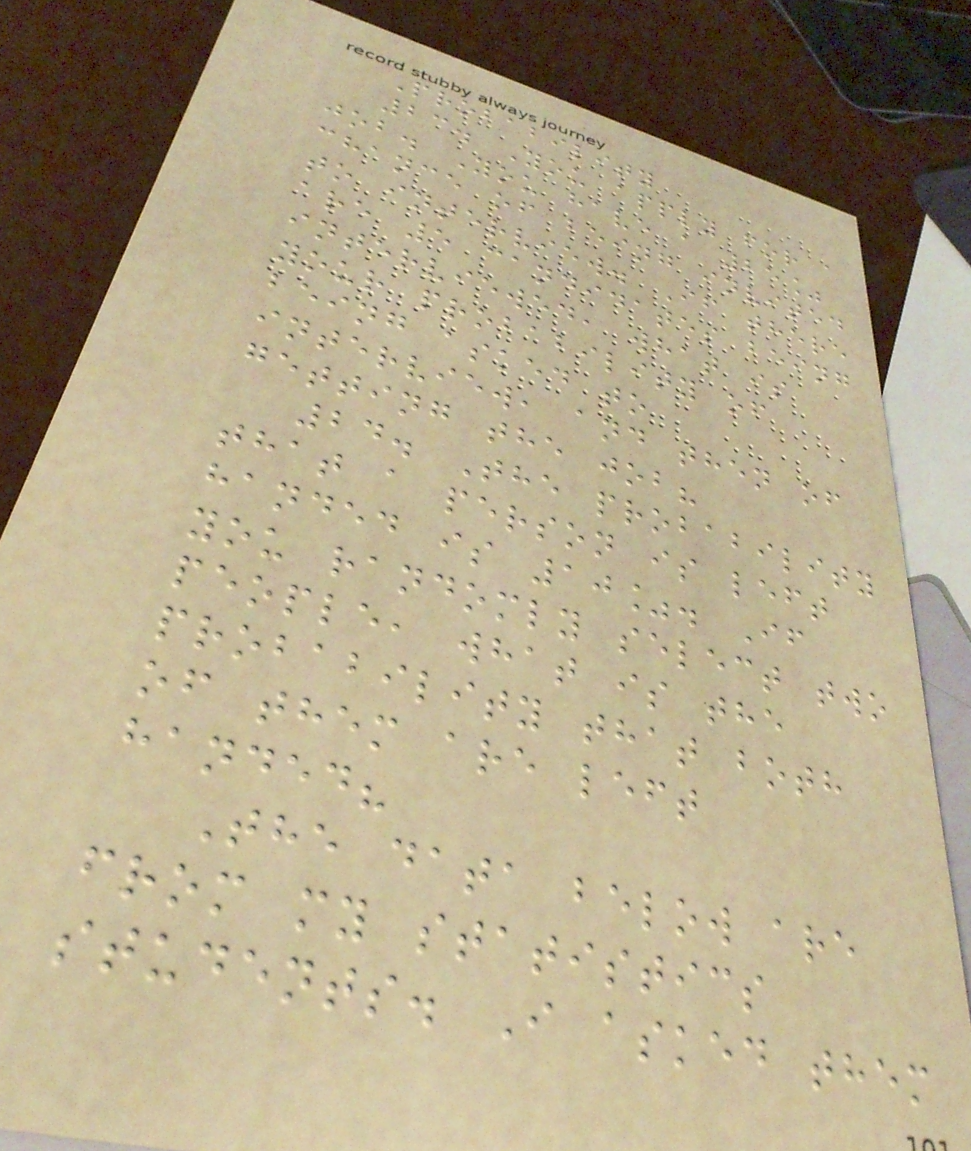Probability
23. You apply for a
job. You have a 25%
chance of being invited
to interview. If there
are 5 candidates being
interviewed, what is
your probability of
being asked to
interview, and then of
getting the job?
24. The probability
that a person is left
handed is 10%. If
you randomly select two
people, what is the
probability that both
of them are left
handed?
The data below are
from my statistics
students. I asked them
